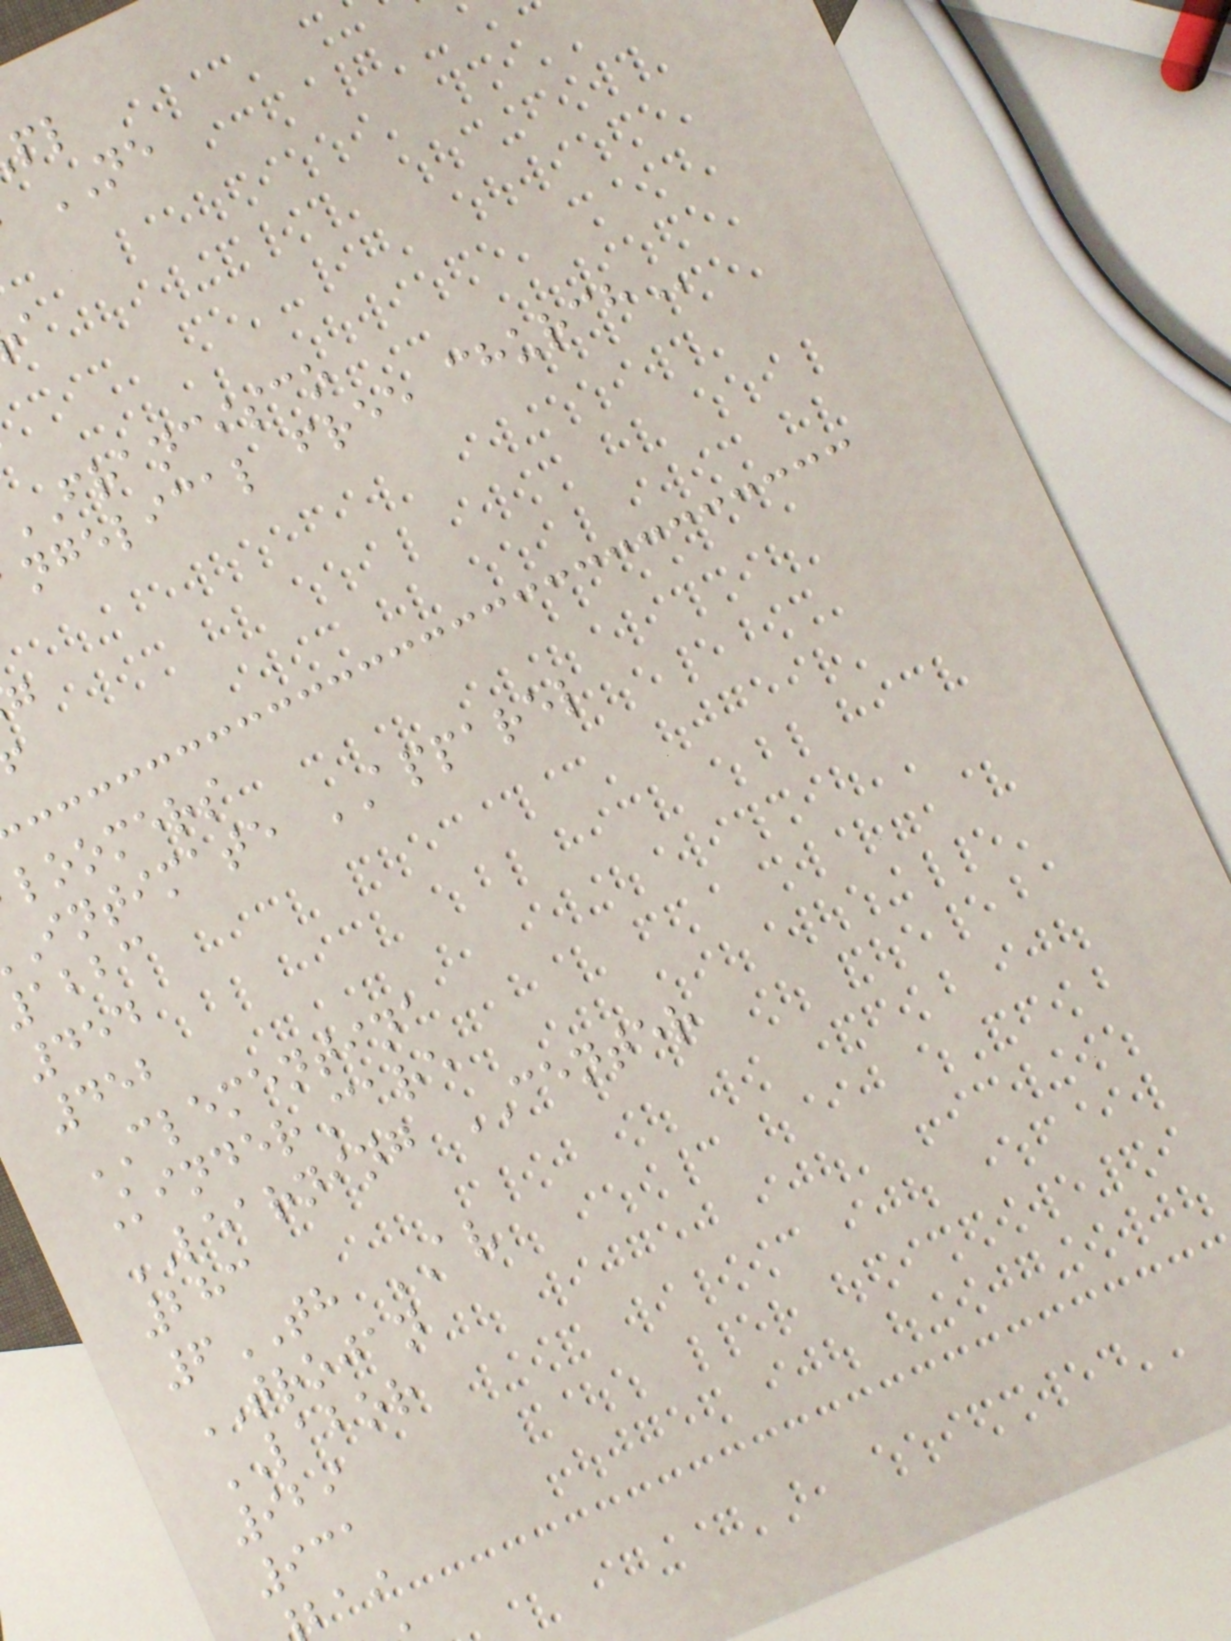NE
francisco
ngelical free
loomers
intimate APPAREL
abbc
454
452
CLEMENTINA
KinderCare
LEARNING CENTER
283
6TH AV
TROJAN
LABOR
929
931
